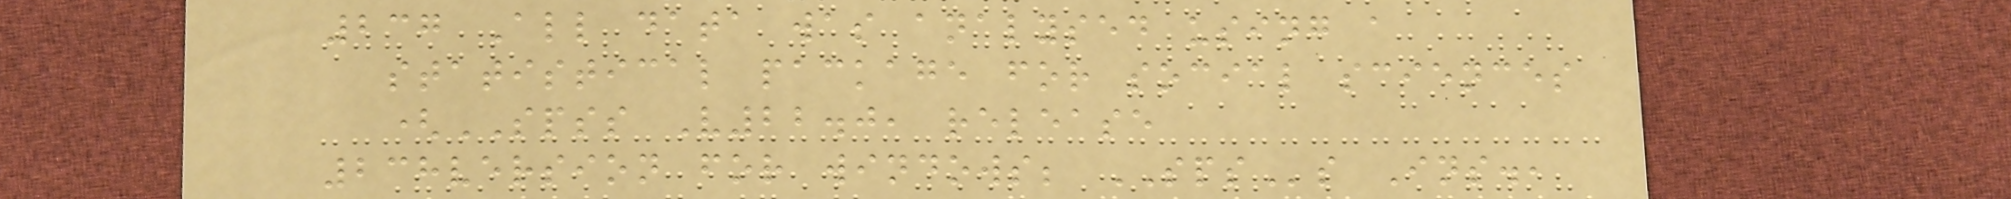237 All data was analysed using a
statistical package for social sciences
(SPSS V22.0, release
238version for windows; SPSs Ins.,
